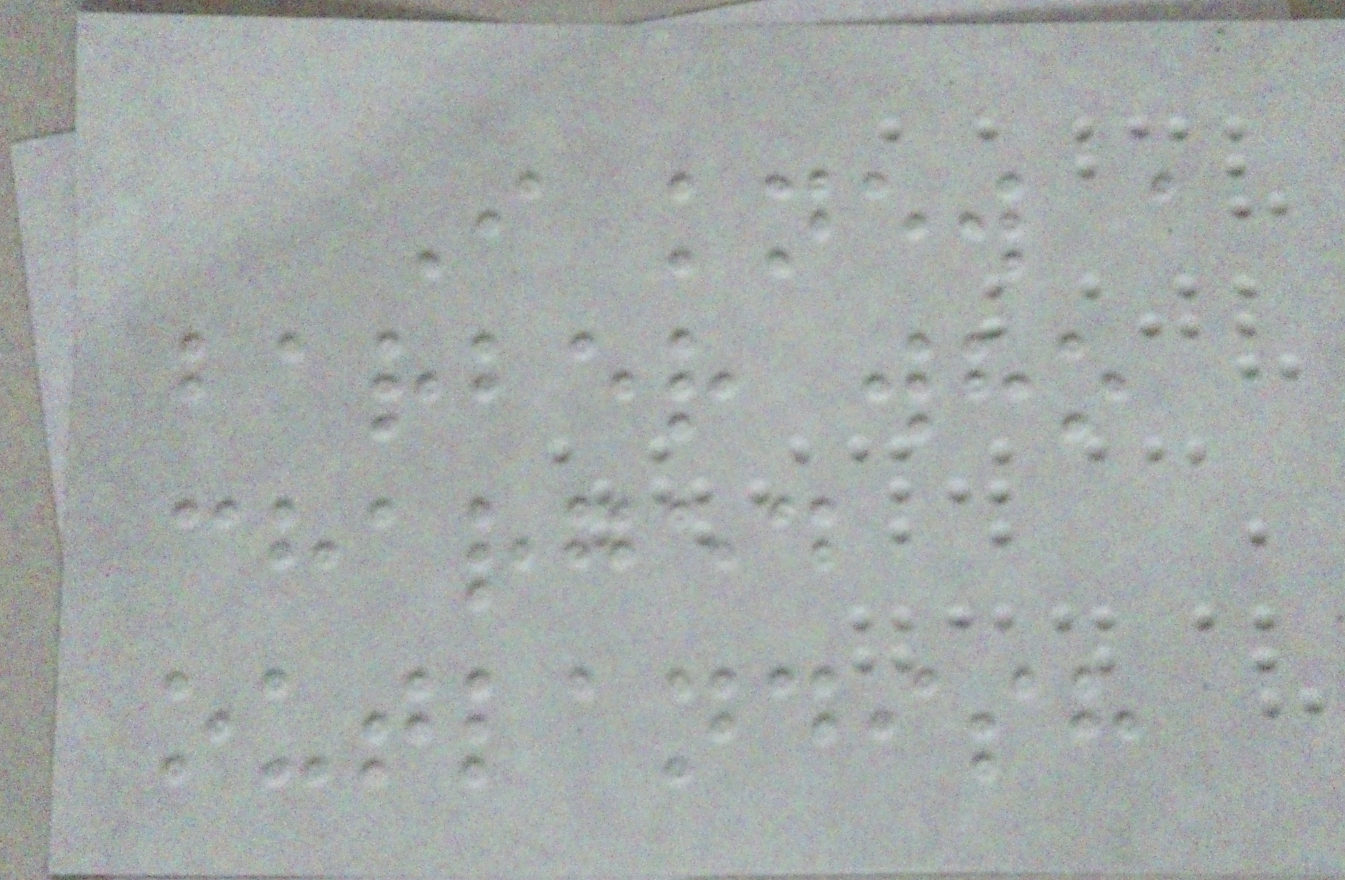I knew a
barber who
charged
outlandish
